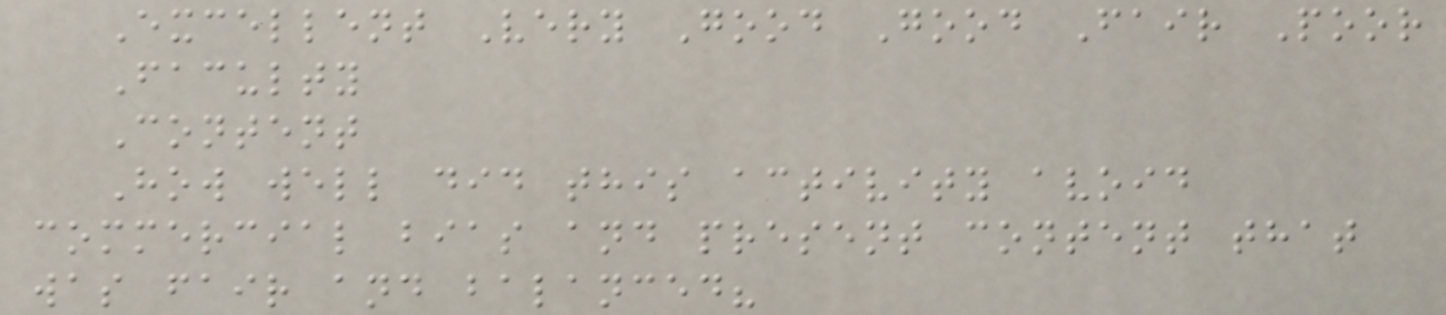Excellent Very Good Good Fair Poor
Faculty
Content
How well did this activity avoid
commercial bias and present content that
was fair and balanced?
